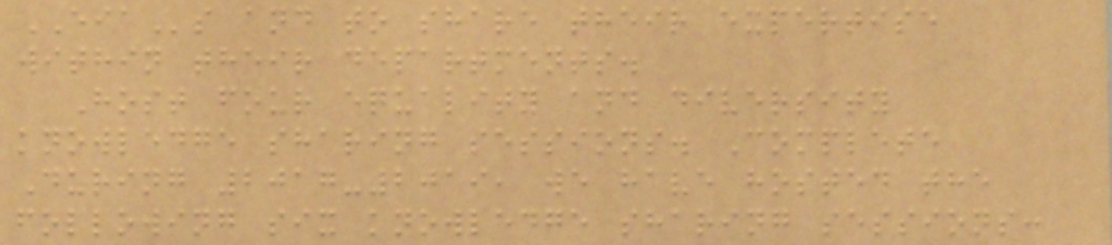EIAs and to share their expertise
within their departments.
Host four equality and diversity
knowledge sharing sessions. Complete
During 2017-2019, we have hosted the
following six knowledge sharing sessions:
